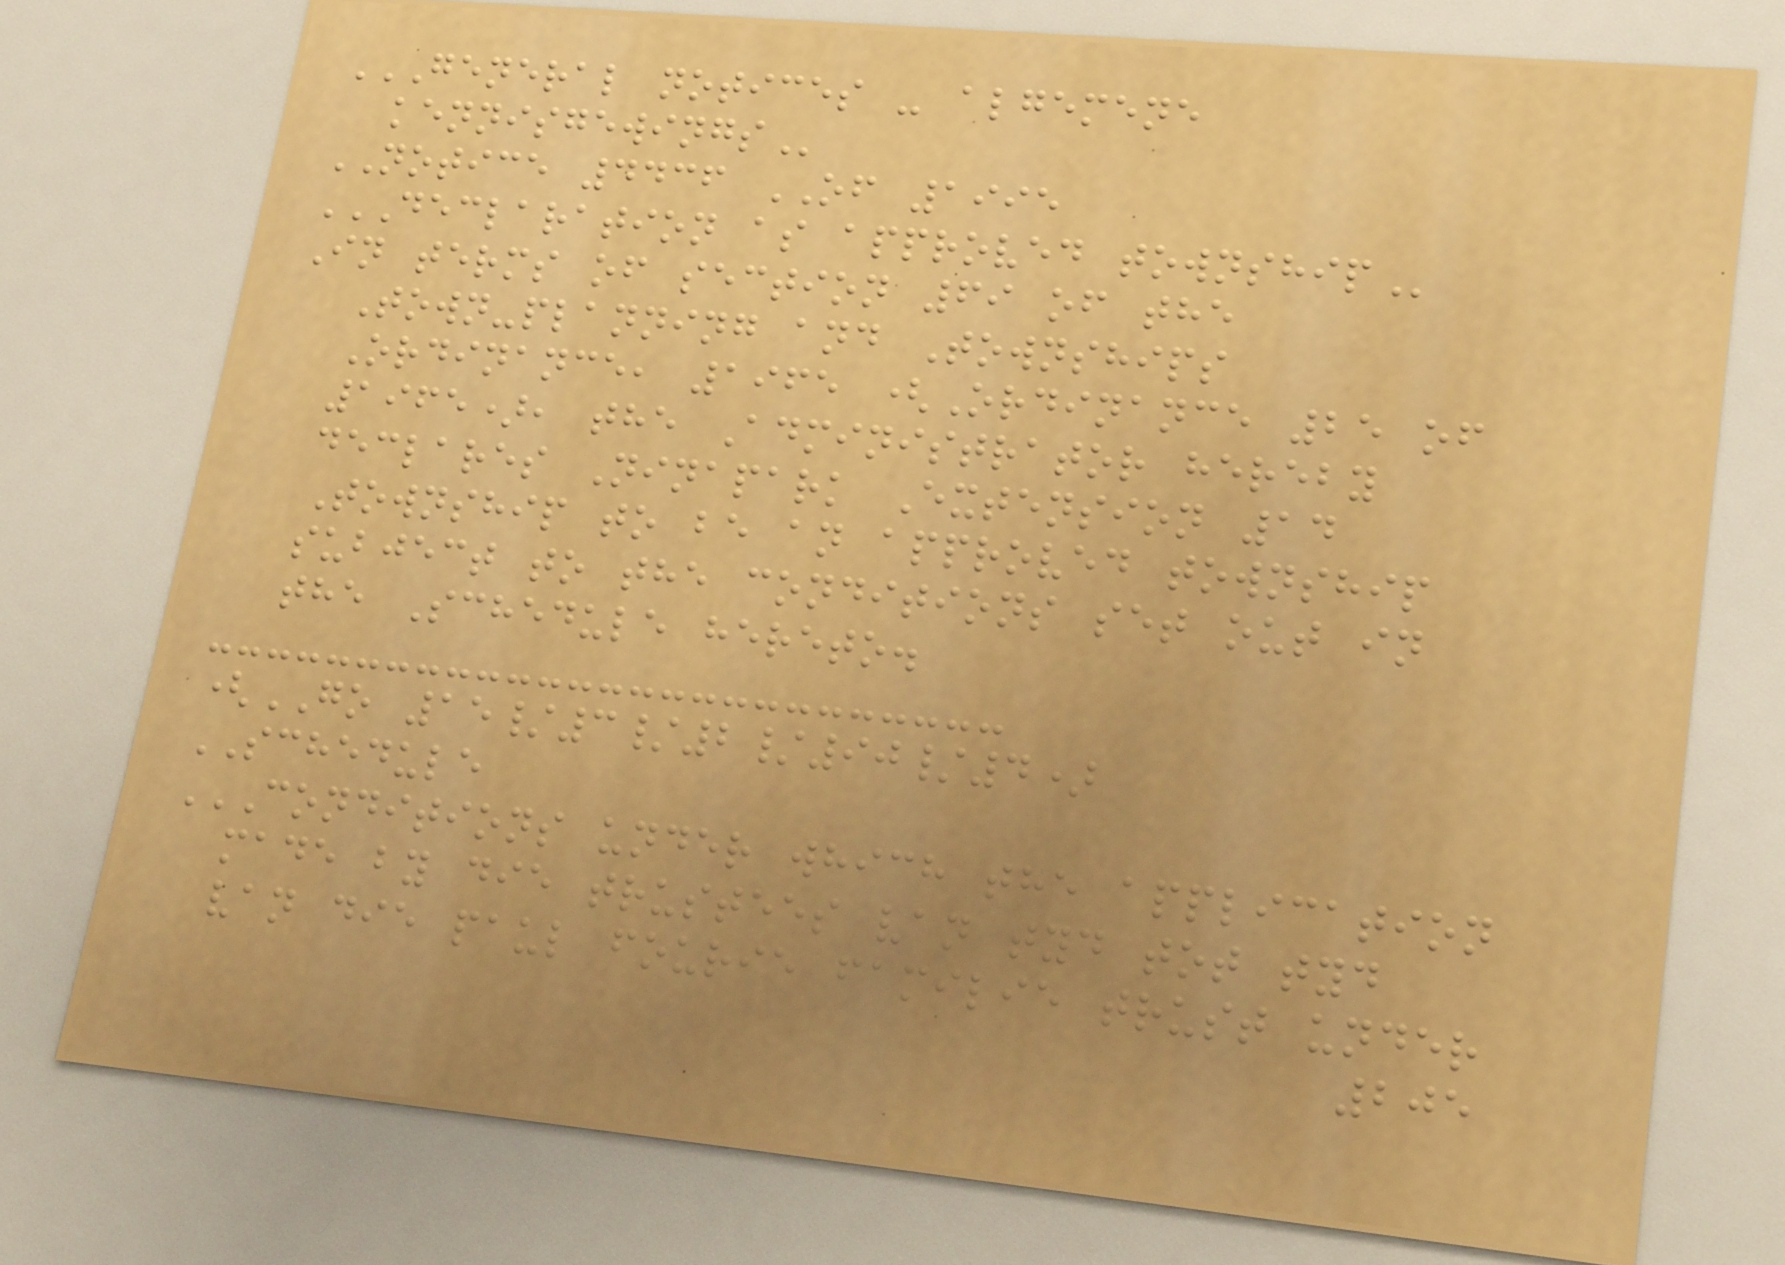GENERAL NOTICES - ALGEMENE
KENNISGEWINGS
NOTICE 4436 OF 1995
DECLARATION AS APPROVED TOWNSHIP
In terms of section 69 of the
Town-planning and Townships
Ordinance, 1965 (Ordinance 25 of
1965), the Administrator hereby
declares Ninapark Extension 14
Township to be an approved township
subject to the conditions set out in
the Schedule hereto.
(GO 15/3/2/90/4)
SCHEDULE
CONDITIONS UNDER WHICH THE APPLICATION
MADE BY DIE TRUSTEES VAN TYD TOT TYD
VAN DIE PAUL FOURIE FAMILIE TRUST UNDER
205
